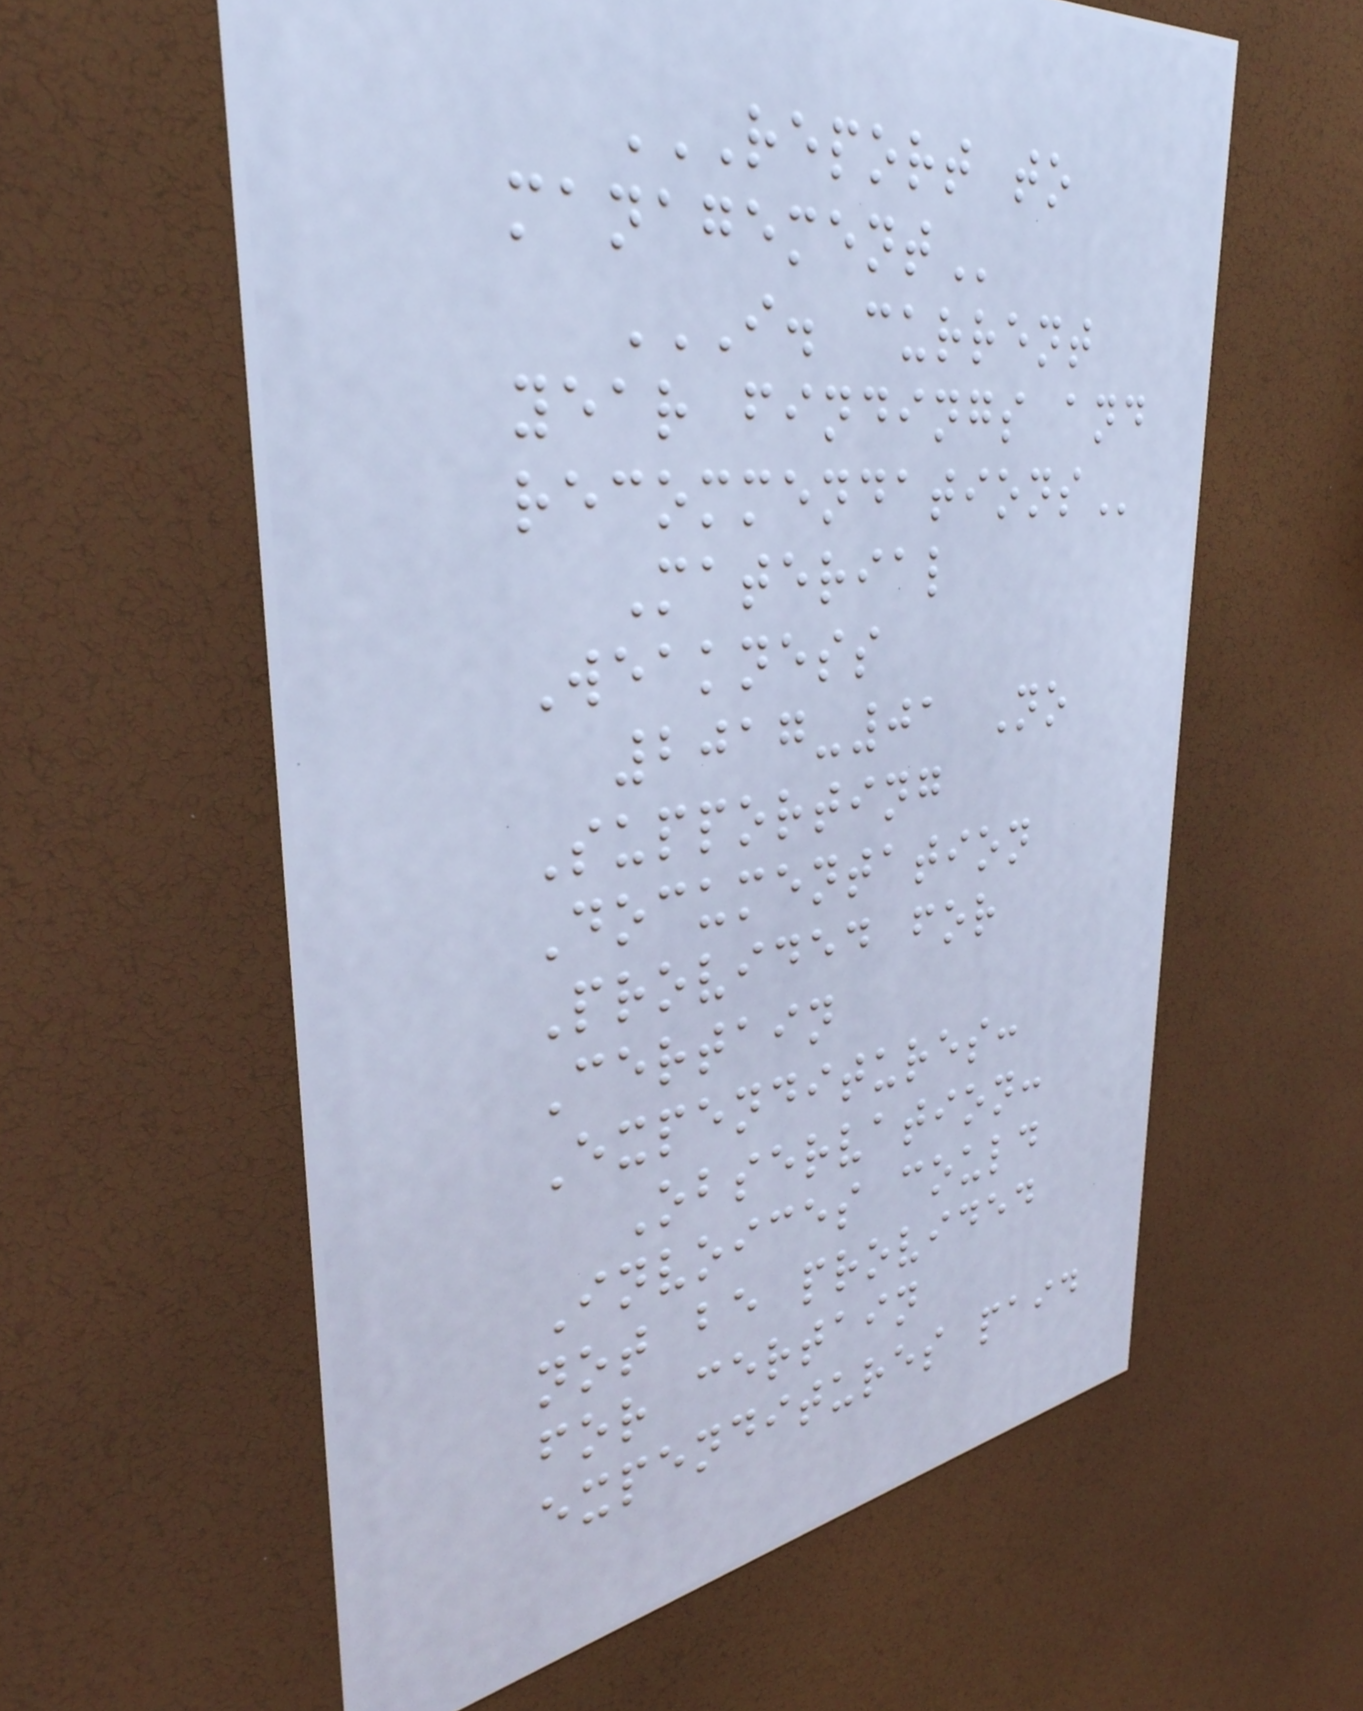REPORT TO
MANAGEMENT
I. CURRENT
YEAR FINDINGS AND
RECOMMENDATIONS
Material
Weakness
2017-01 No
Supporting
Documentation
Provided for
Certain
Expenditures:
Observation:
Invoices could
not be provided
for certain
expenditures paid
